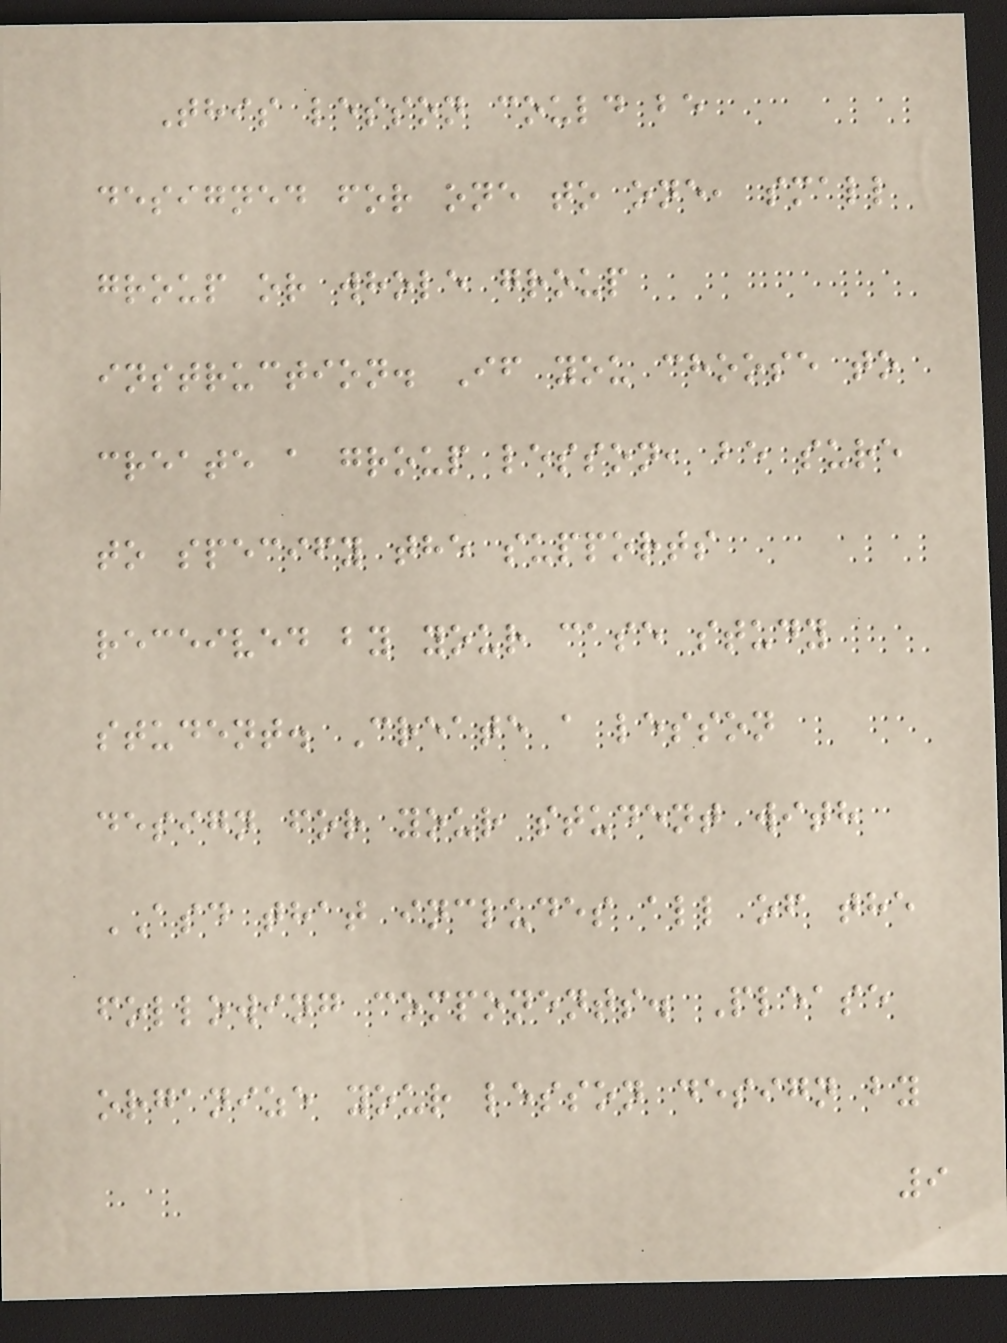This lesson could be
designed for one to one, small
group or whole group
instruction. If you choose to
create a group lesson, be sure
to specify the supports
received by your case study
student. Create a lesson
design for your student with
ASD that includes all of the
following components. Please
organize your lesson design by
9
